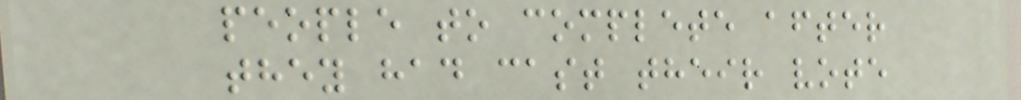people to complete after
they had cast their vote
